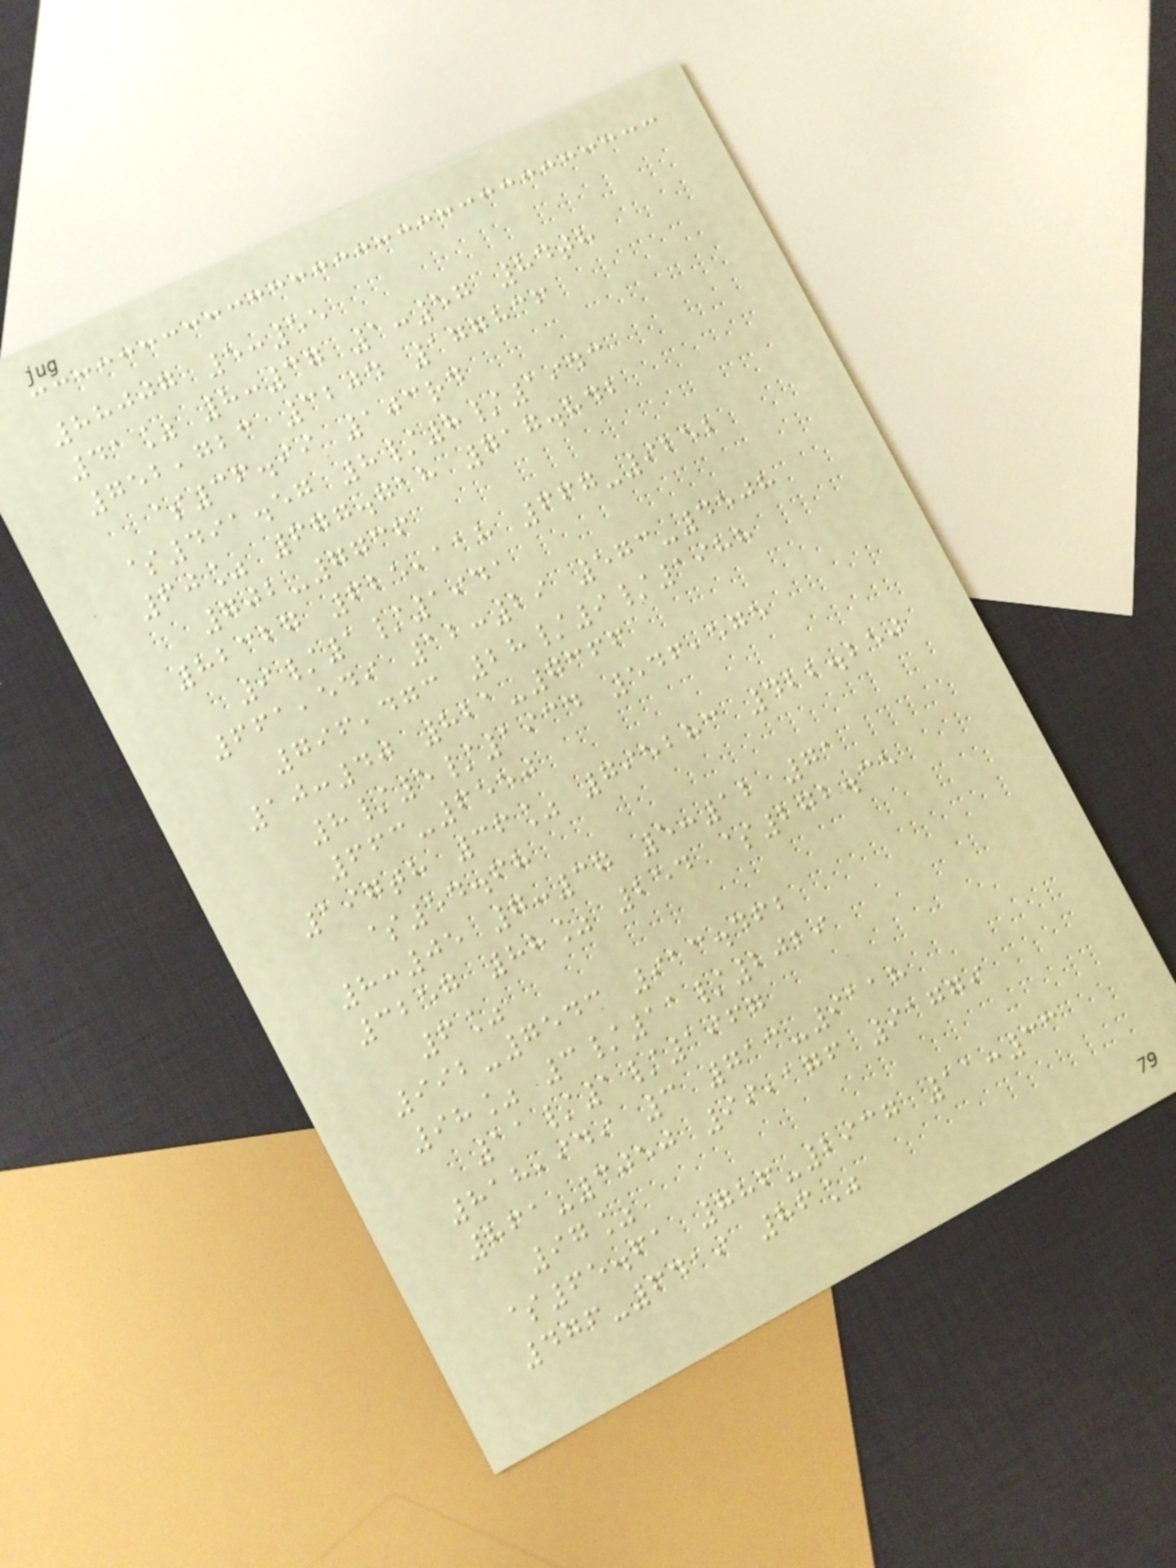88007 5:55
41% 8:37 1:57 84th
752,723 3204 177836
$36.99 103rd
$491.57 8/8/1943
60% 677.718 717.842
702-7736
82327 625,118 667-9252
9/1/1941
661,549 12:29 573-4508
796,473 28/9/1988
10:40 821-7366
8/5/1934 546,575
663-6550
197th 36% 795283 422.250
$54.68
8:05 7:37 5:12 71
3257 88% 254 $272.35
6%
992-7543 913.462
98% 3/11/2029
11/1/1967
818,949 3 713-9118
861-3050 99,176 91779
97%
$65.61 786-2937 11:33
476-6419 86%
